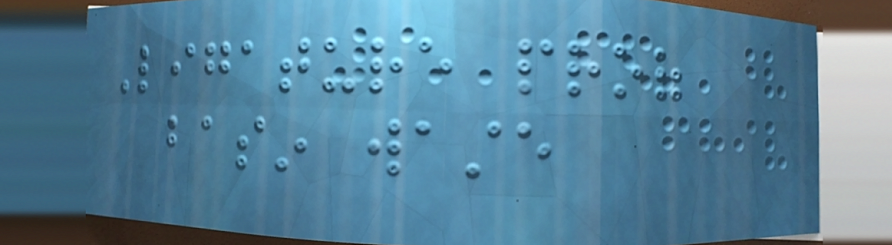Ligature proof
basin waste
